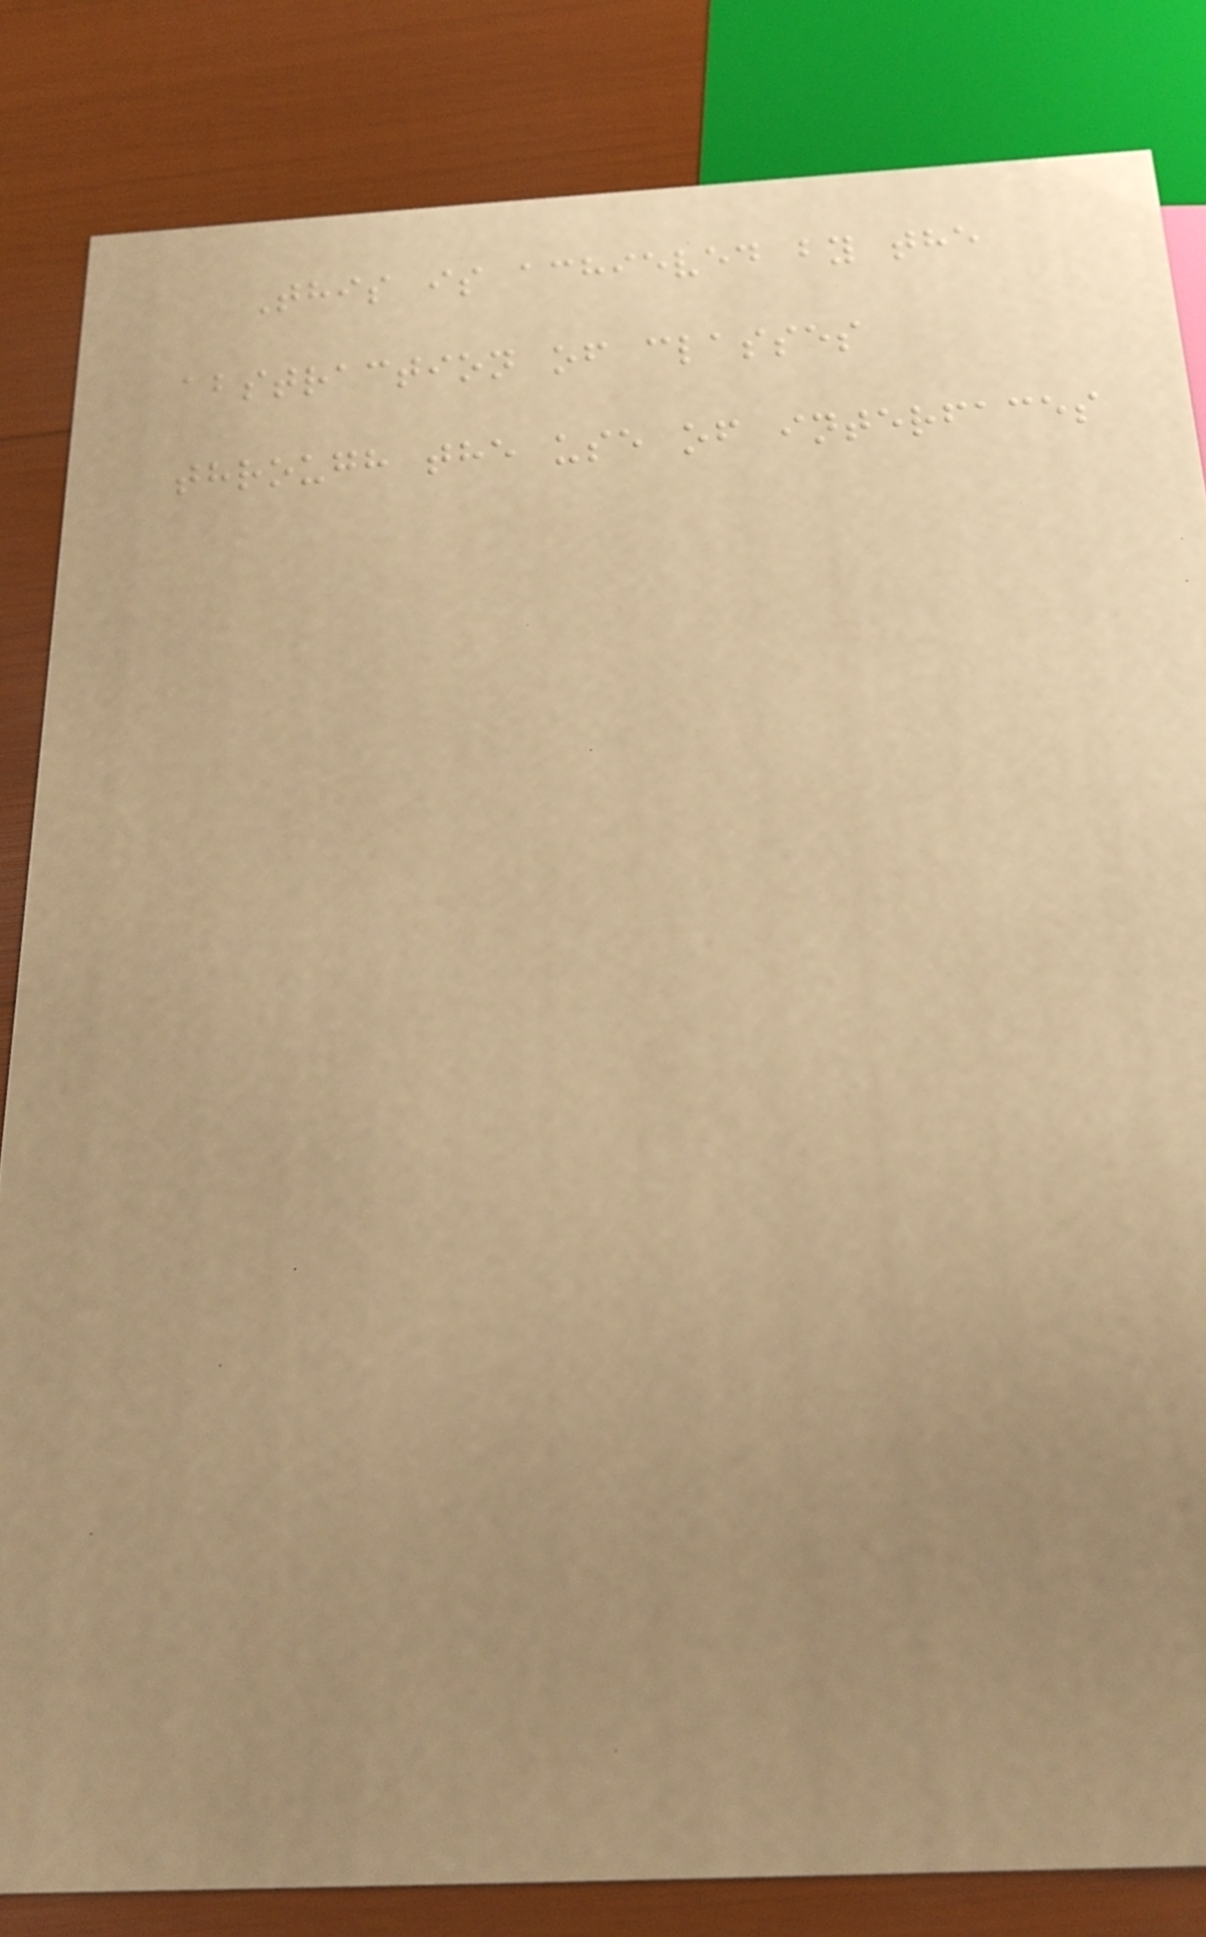This is achieved by the
abstraction of classes
through the use of interfaces
